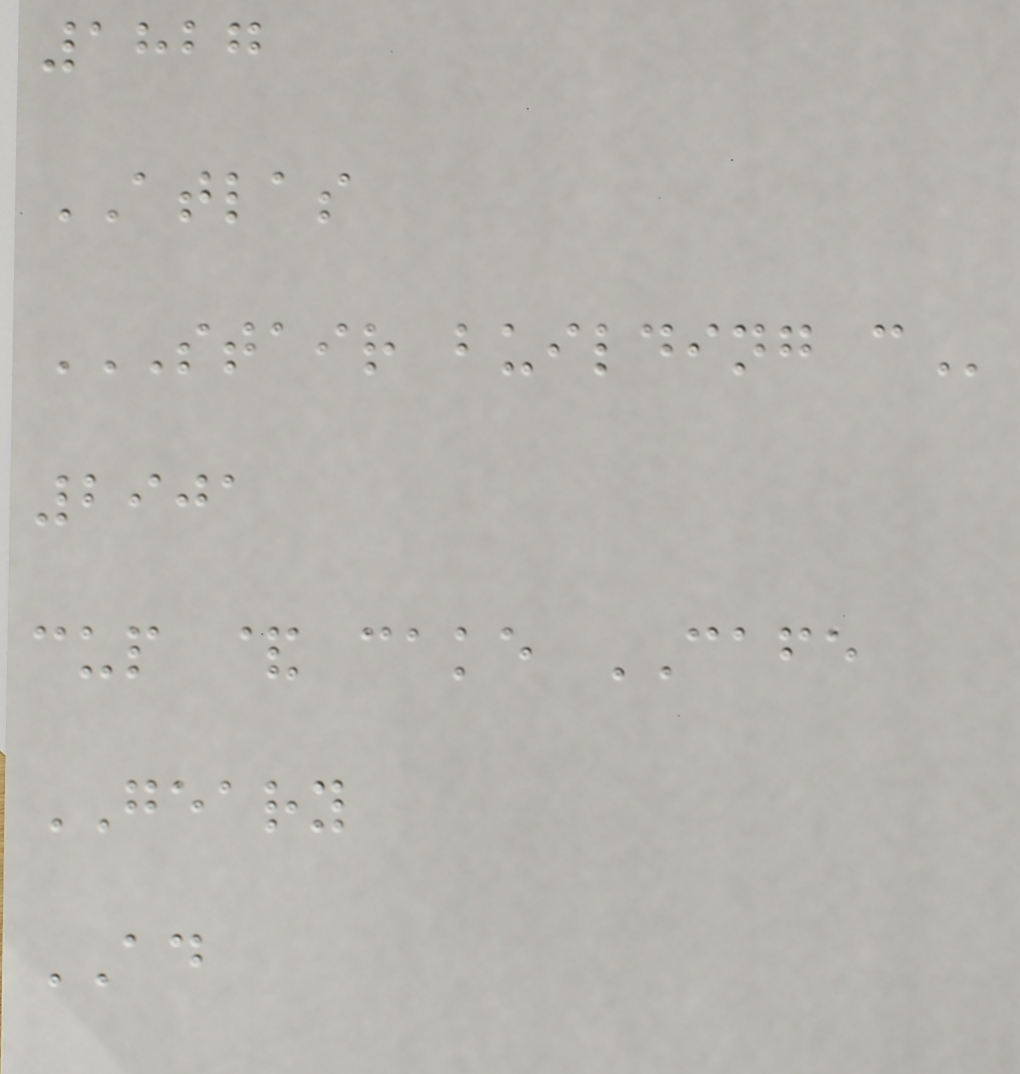1827
ATLAS
STAIR BUILDING C
2901
cup & cake CAFE
GEARY
AD
